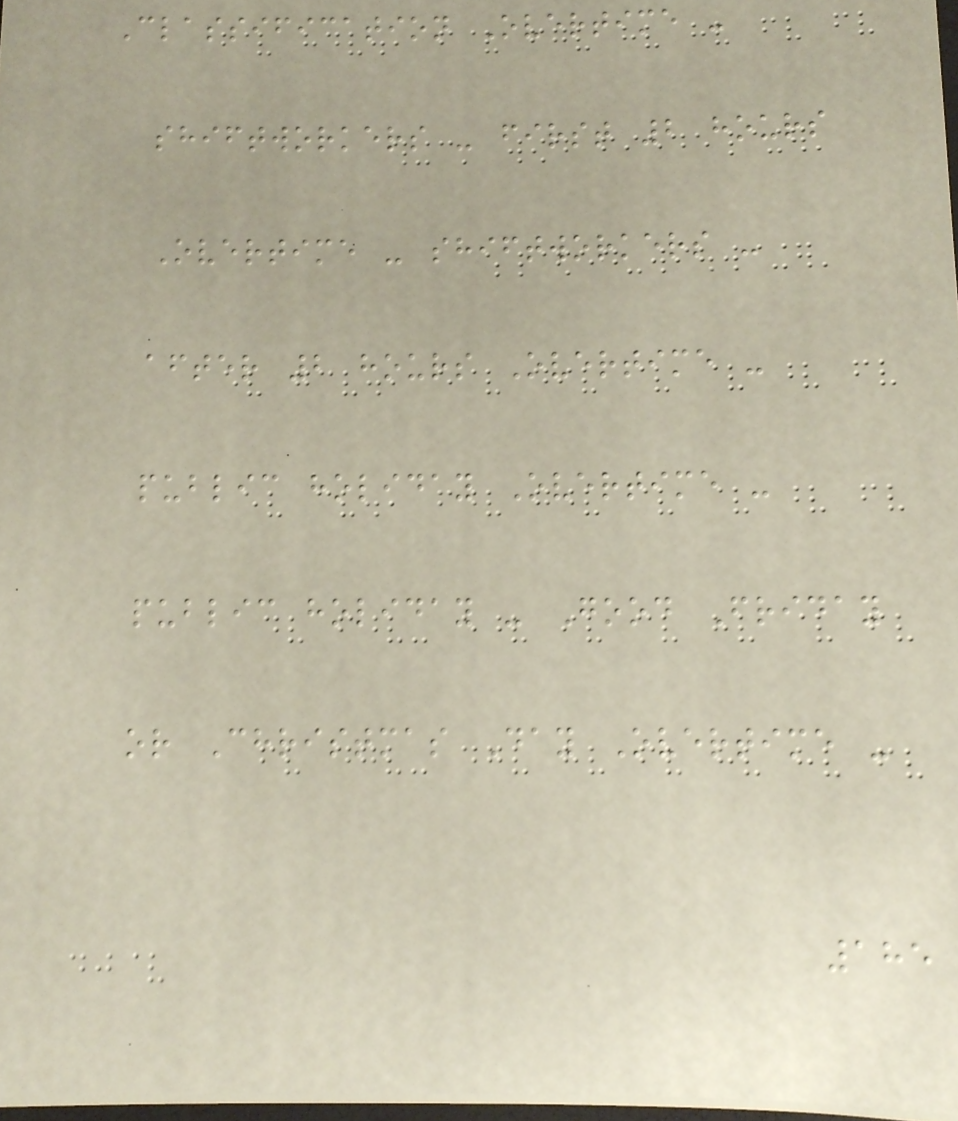Classification Overtime -
shiftworkers - first 2 hours
Overtime - shiftworkers -
after 2 hours Overtime -
public holiday Overtime -
public holiday - Good Friday
or Christmas Day Overtime -
185
